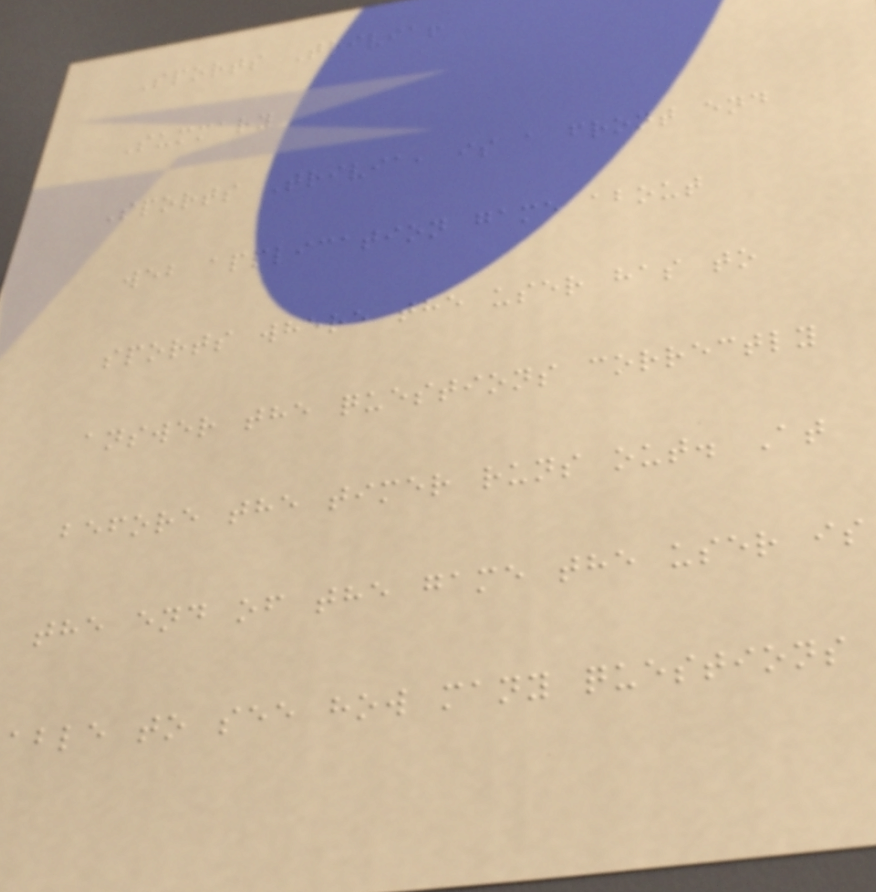Sports Trivia!
Summary
Sports Trivia, is a front end
web application game about
sports where the user has to
answer the questions correctly
before the timer runs out. At
the end of the game the user is
able to see how many questions
